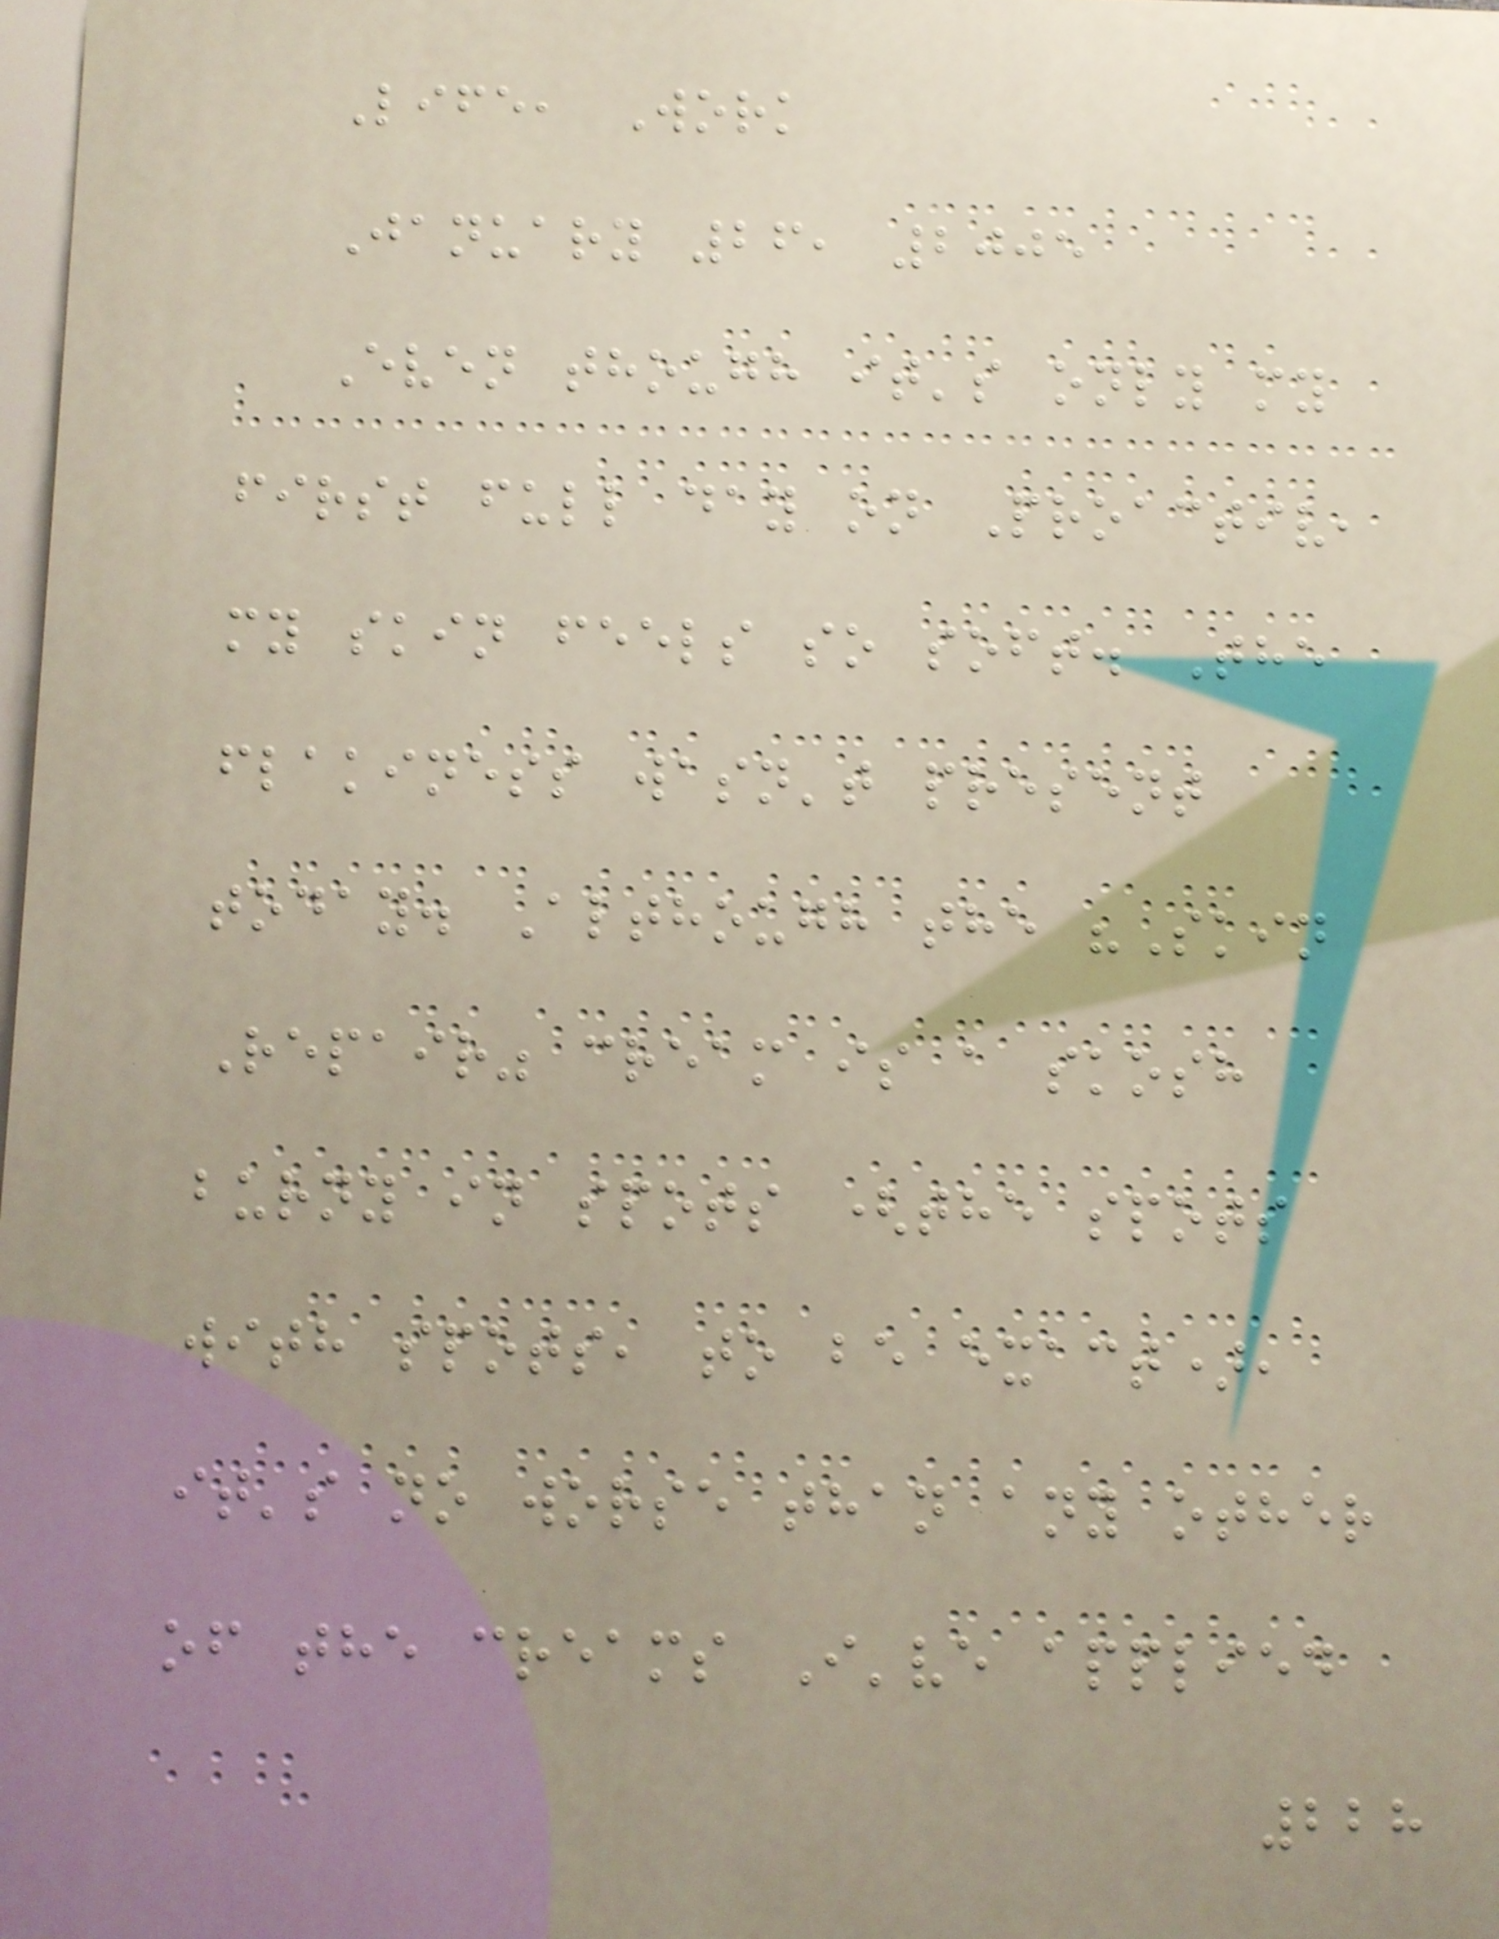Life, Work
January 26, 2005
Even though it's only my
first full day on Proactiv,
my skin feels so soft. The
flakiness wasn't present
today. Although the "Skin
Repair" cream is a skosh
burny in spots (the spots
with spots, to be exact),
it's no worse than any other
of the creams I've applied
228
